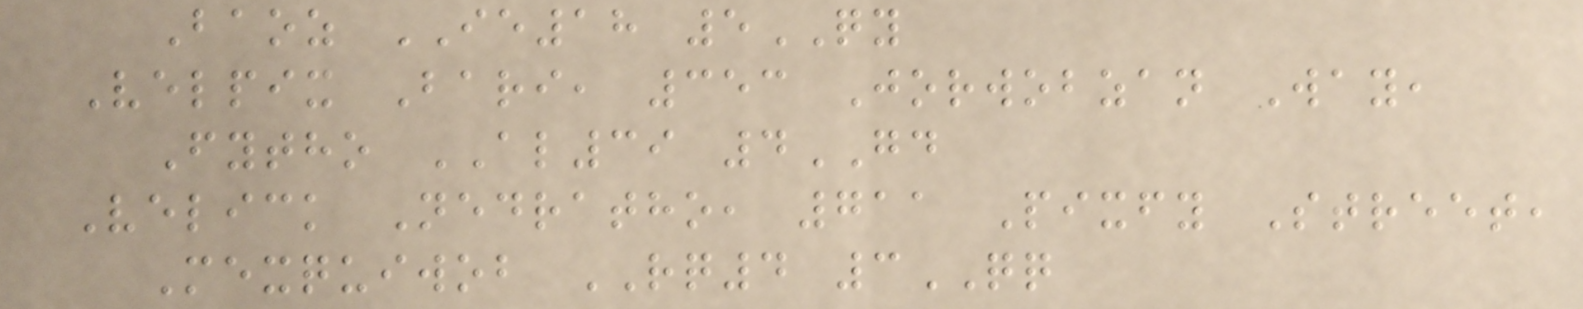Baoz IE18 5QY
Velpix Bari, 353 Jorwobzan Way,
Fytho AL39 4GD
Velick Nedratho, 711 Pixfy Street,
Mexquiwob RQ4 3QQ
